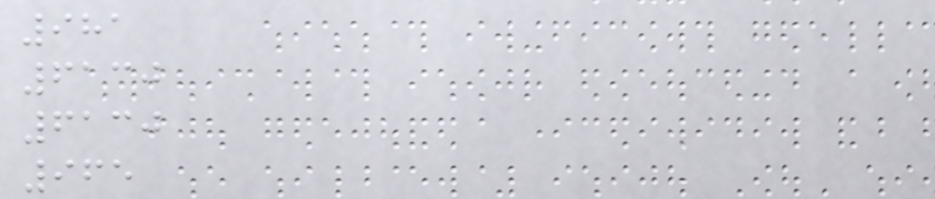981
6130
6130
965
